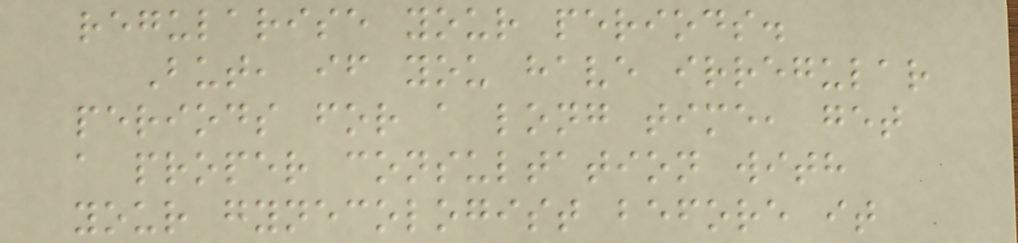regularise your periods.
But, if you have irregular
periods for a long time, get
a proper consultation with
your gynecologist before it
